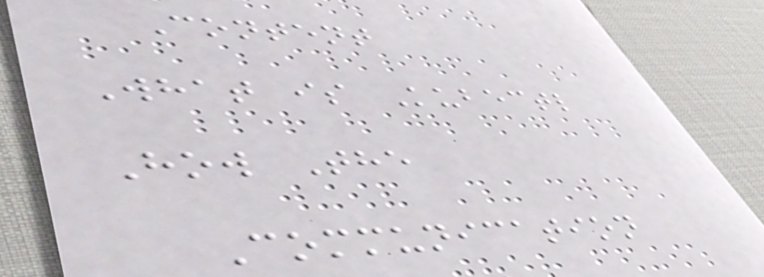Content
What is Kubectl
How The
Communication
